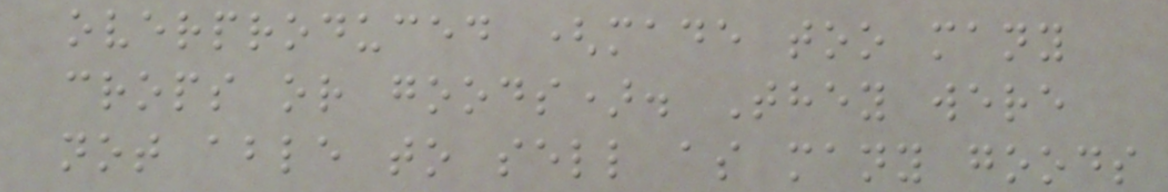overproduced (made too many
crops or goods). They were
not able to sell as many goods
